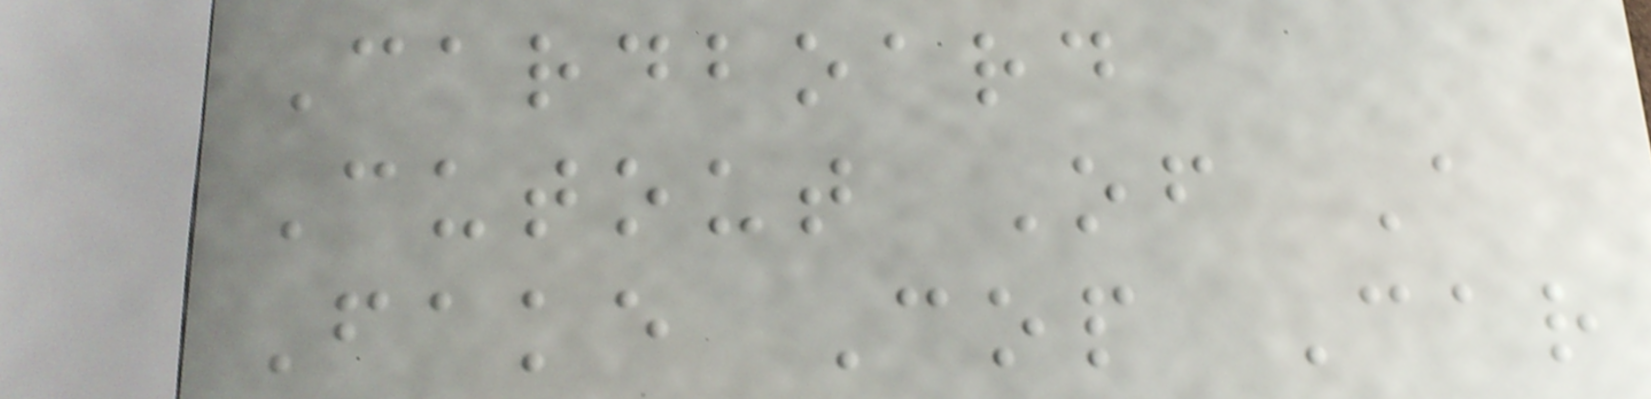Cardboard
Cutout Of A
Fake Cop Car
